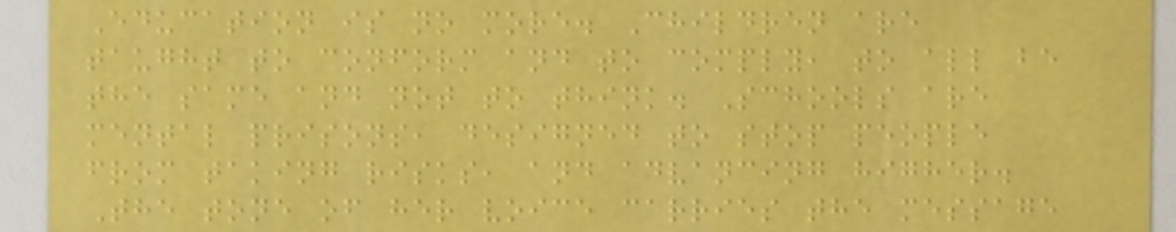Education is no more. Children are
taught to conform and to comply, to all be
the same and not to think. Schools are
mental prisons, designed to stop people
from taking risks, and advancing higher.
The tone of her voice carries the message
